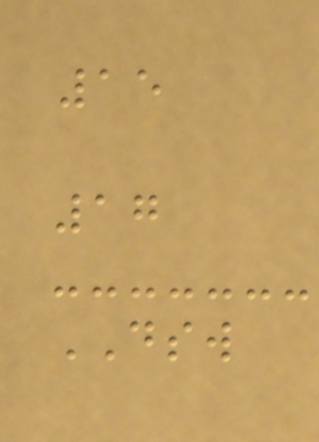15
17
DSW
